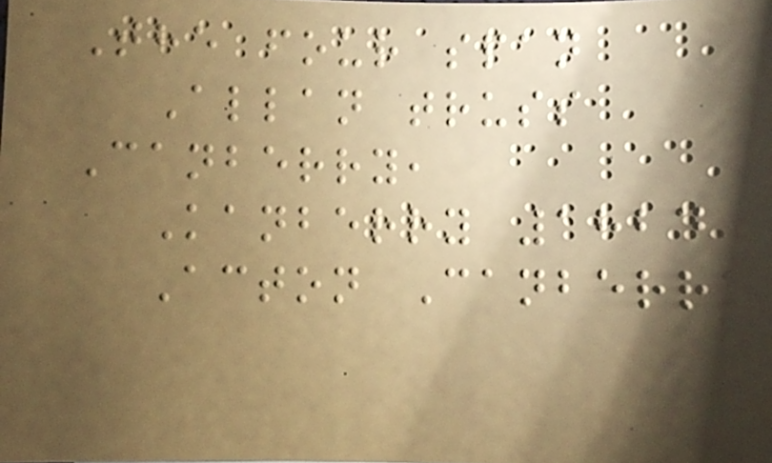The four span
Allan truss
Canberry,
Kanberry 1824
Acton Canberry
